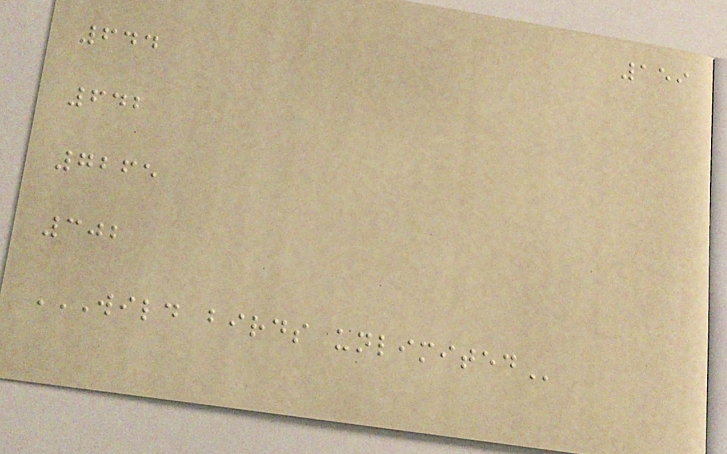159
644
642
7265
302
WILD BIRDS UNLIMITED
